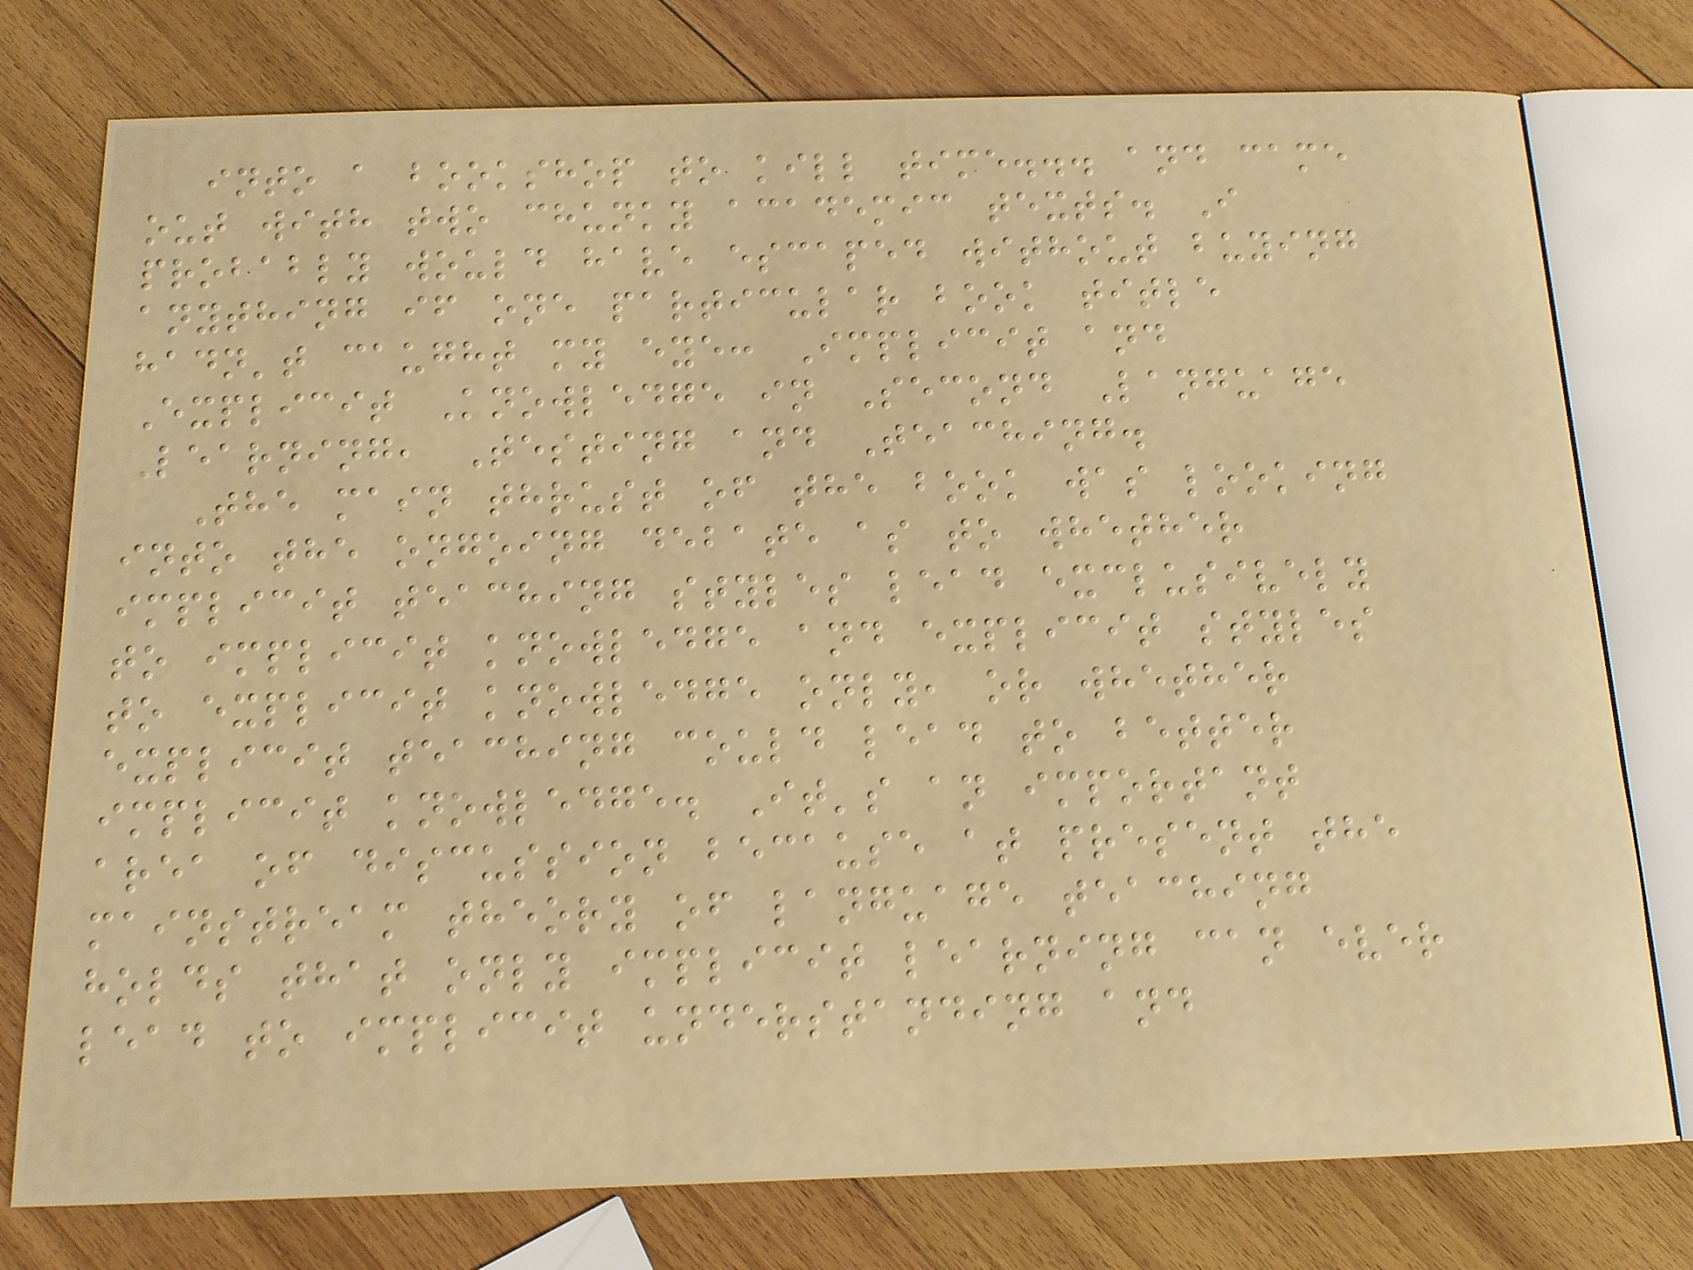into a bookshop to kill time... and came
out with two chunky academic texts. I
probably would have escaped without buying
anything if one particular book title
hadn't caught my eye: Implicit and
Explicit Knowledge in Second Language
Learning, Testing and Teaching.
The main thrust of the book was looking
into the ongoing debate as to whether
implicit teaching styles lead exclusively
to implicit knowledge and explicit styles
to explicit knowledge only, or whether
explicit teaching could lead to better
implicit knowledge. It's an important
area of discussion because at present the
mainstream theory of language teaching
holds that only implicit learning can ever
lead to implicit understanding and
